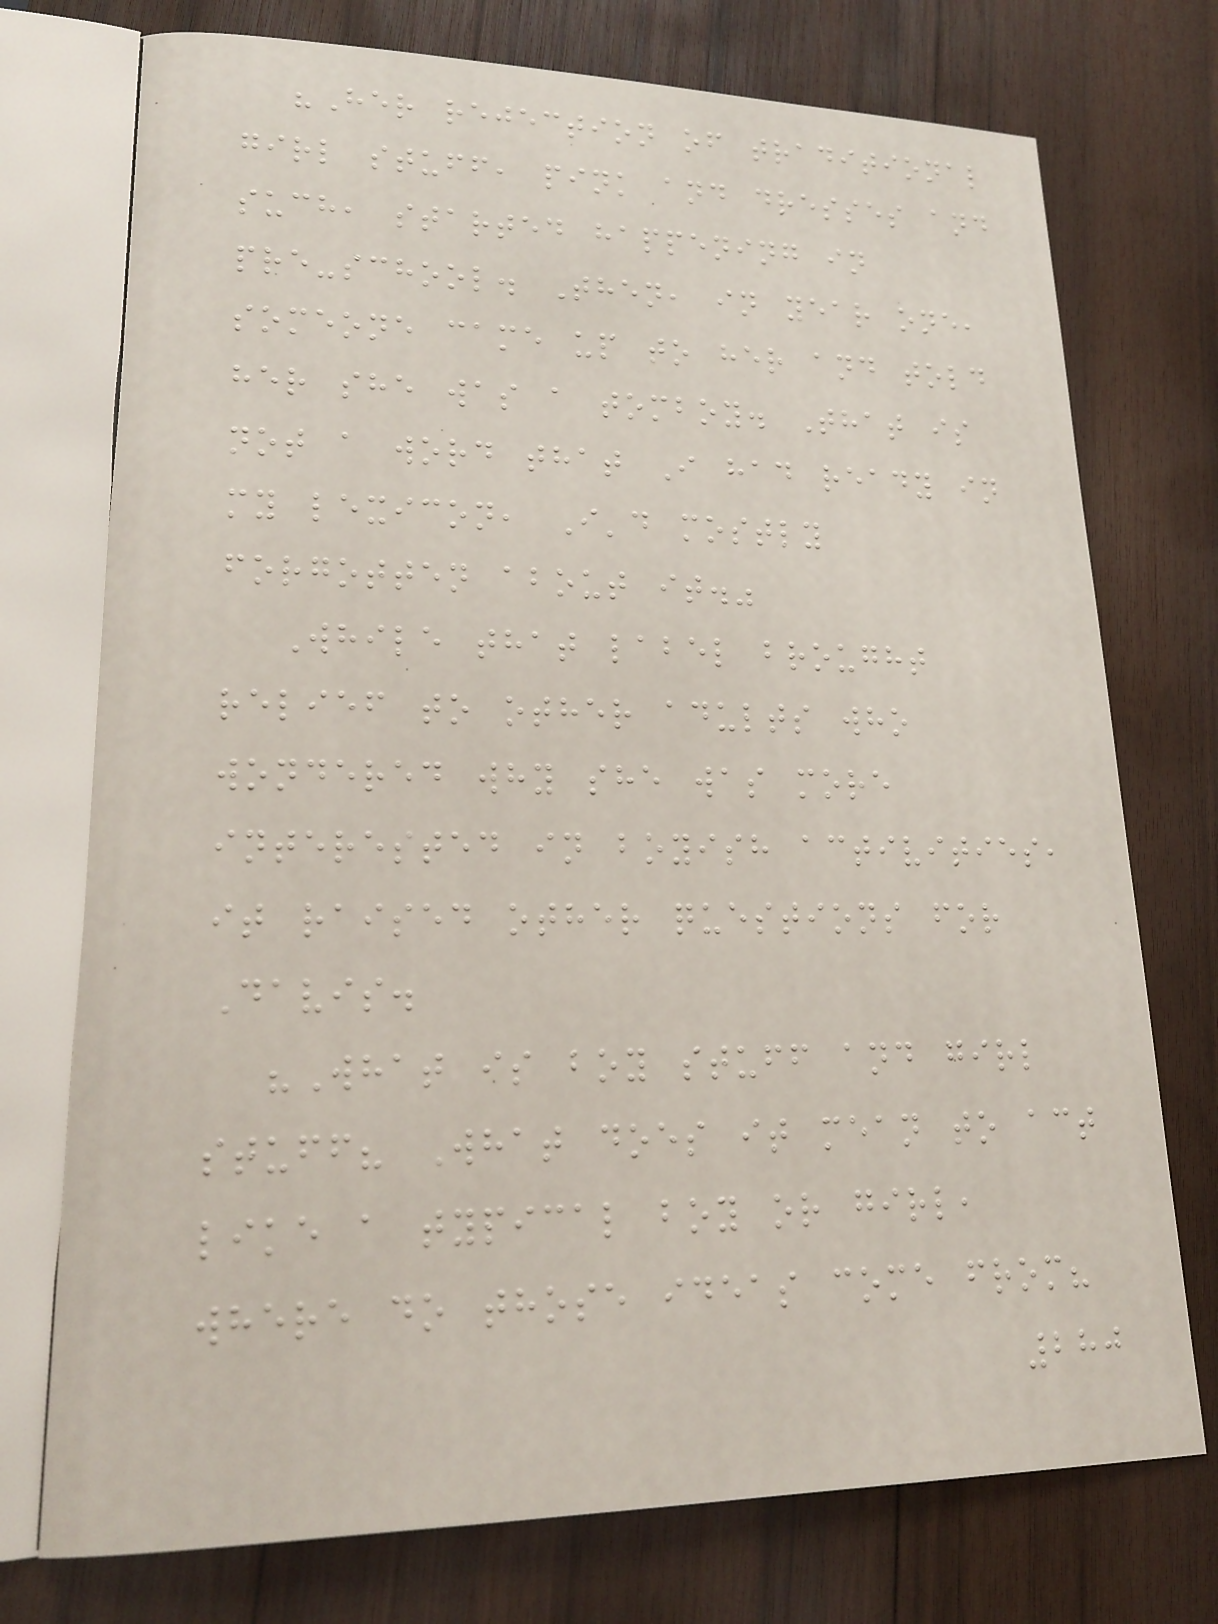"Her rejection of traditional
girl stuff, pink and dresses and
such, started happening in
pre-school. Then, in year one,
someone came up to her and told
her she was a tomboy. That is
not a word that I had ready in
my lexicon, I'd mostly
forgotten about it."
While that label brought
relief to other adults who
wondered why she was more
interested in boyish activities,
it raised other questions for
Davis.
"What is boy stuff and girl
stuff? What does it mean to act
like a typical boy or girl,
where do those ideas come from?
280
